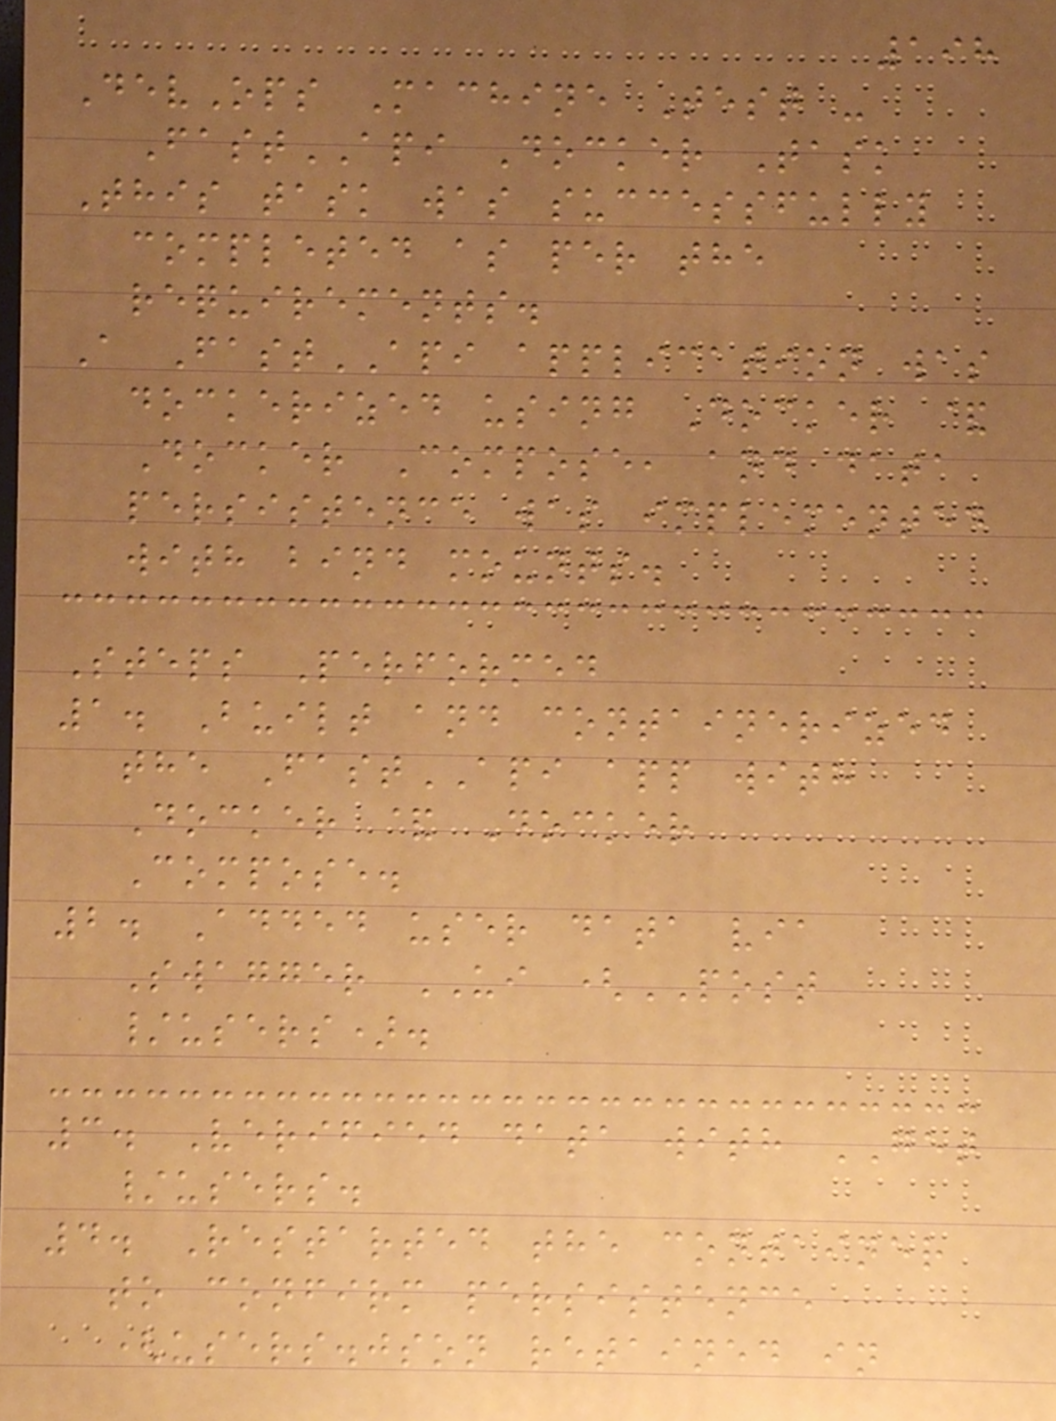198
DevOps Machine Test -
FastAPI Docker Task
This task was successfully
completed as per the
requirements.
A FastAPI application was
dockerized using Docker &
Docker Compose, and data
persistence was implemented
with bind mounts.
Steps Performed
1. Built and containerized
the FastAPI app with
Docker & Docker
Compose.
2. Added user data via
Swagger UI (POST
/users).
3. Verified data with GET
/users.
4. Restarted the container
to confirm persistence
(users.json retained in
